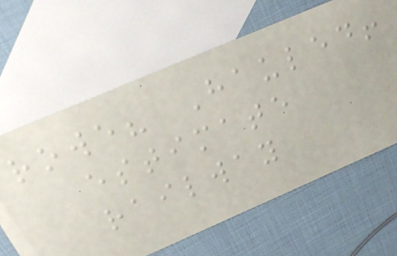rowe? Hauled!
estimate
railway
